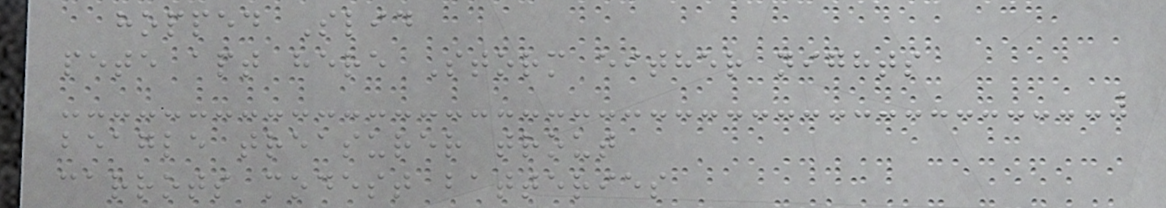hopped Slid
pete apt here Storm either nights
beagle treasurer trout
carrots modest batteries
